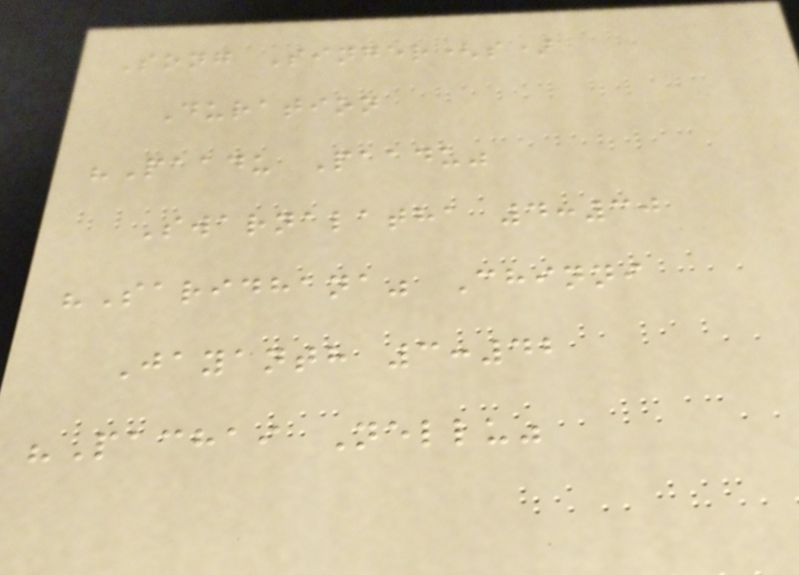Song Singer(s)
Duration
"Paadu Paadu"
Swarnalatha 4:30
"Saridhana" Chinni
Jayanth 3:42
"Pachai Nellu"
